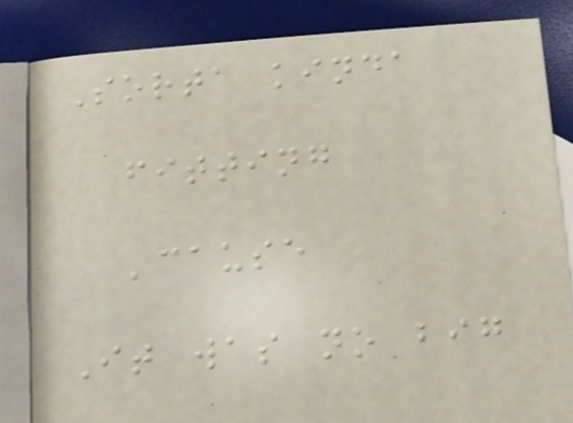Sorta kinda
fitting
'cause
It was no big
